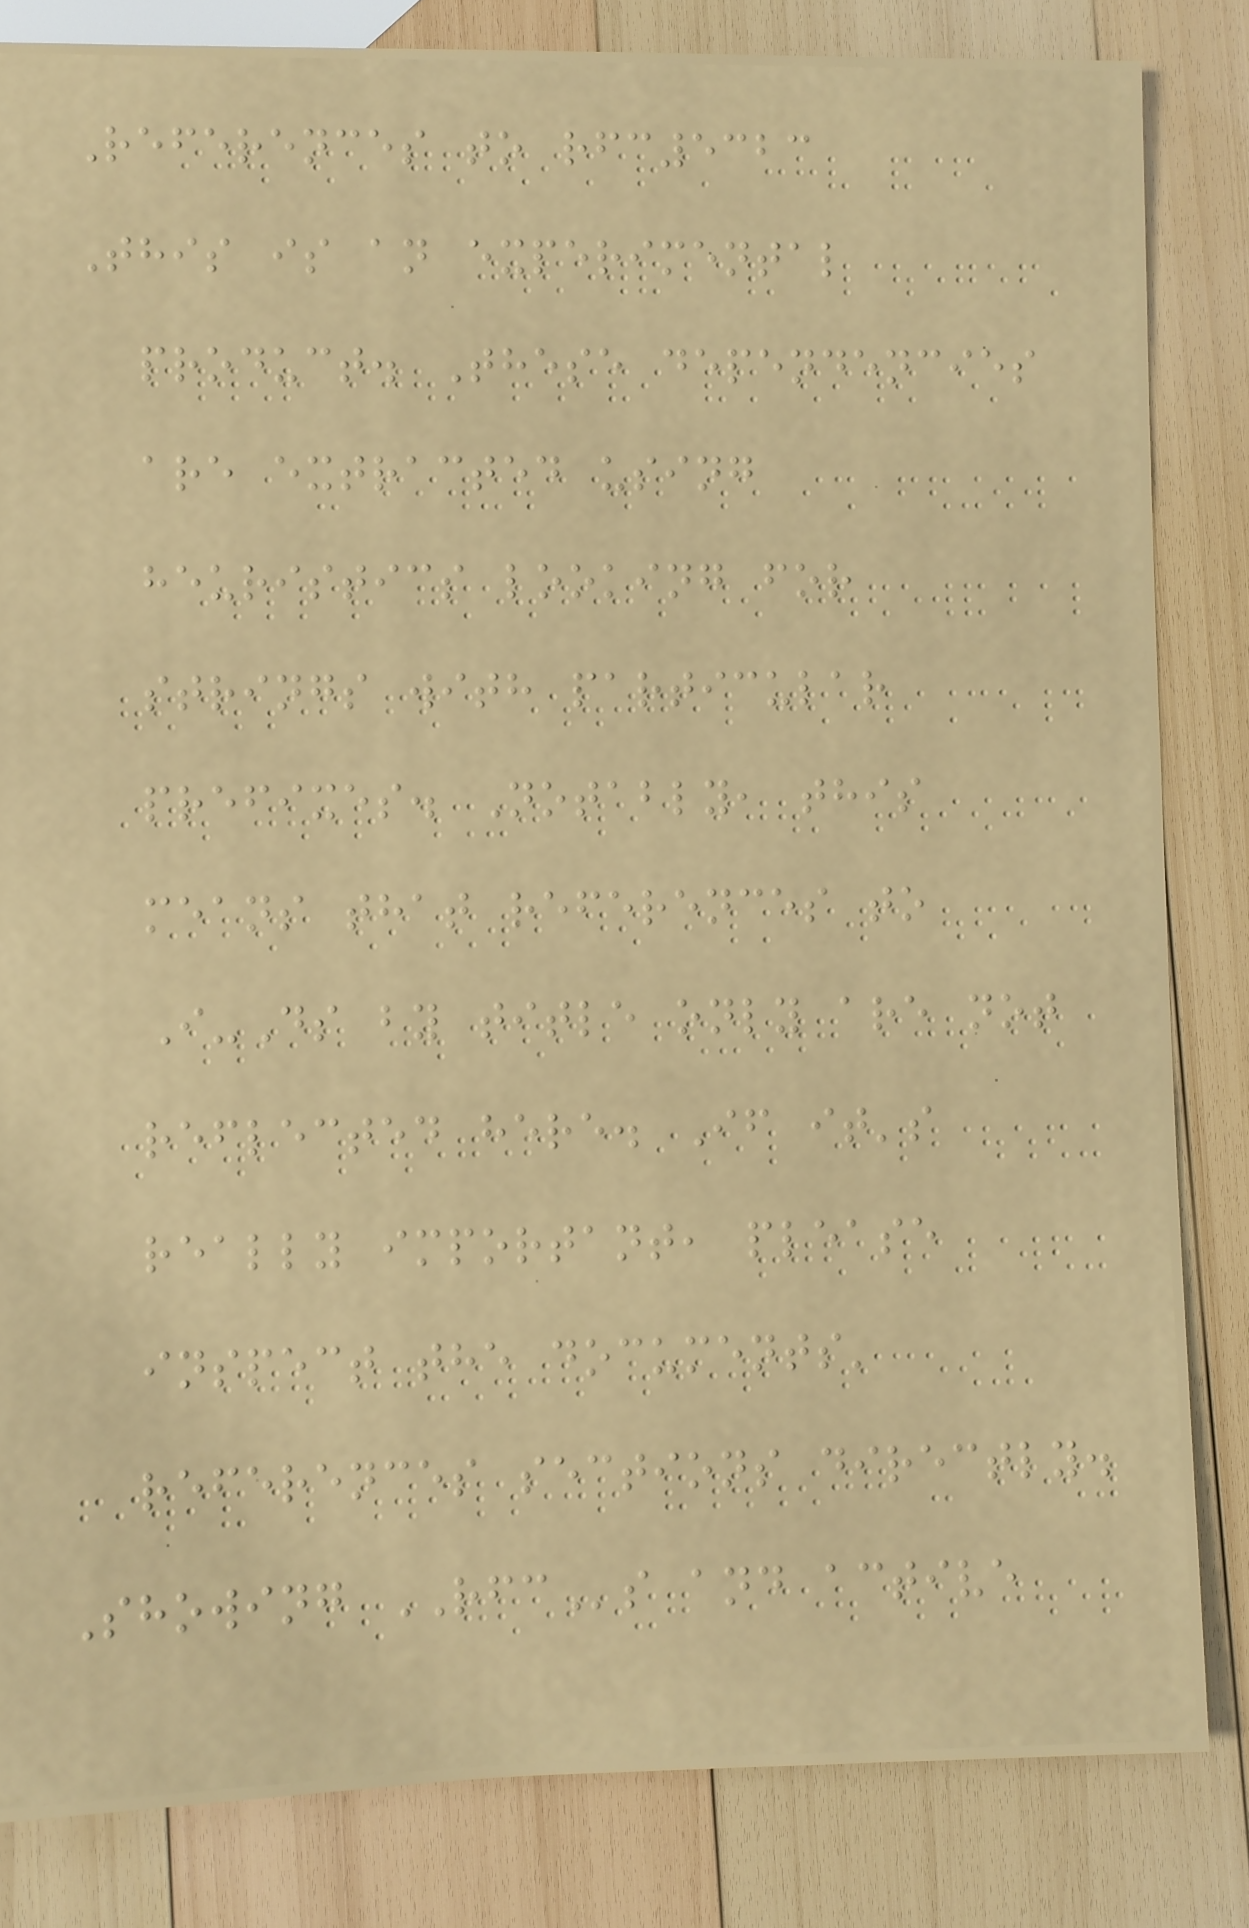References to rfc5323
This is an experimental
product. These dependencies
are extracted using
heuristics looking for
strings with particular
prefixes. Notably, this
means that references to
I-Ds by title only are not
reflected here. If it's
really important, please
inspect the documents'
references sections directly.
Showing RFCs and active
